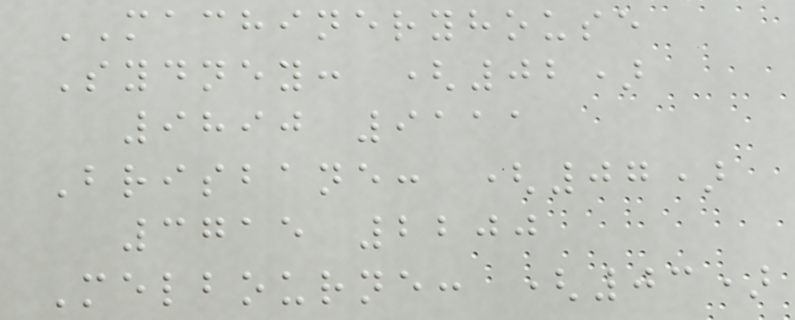MACHINERYHOUSE
Sydney: (02)
9890 9111
Brisbane: (07)
3715 2200
Melbourne: (03)
